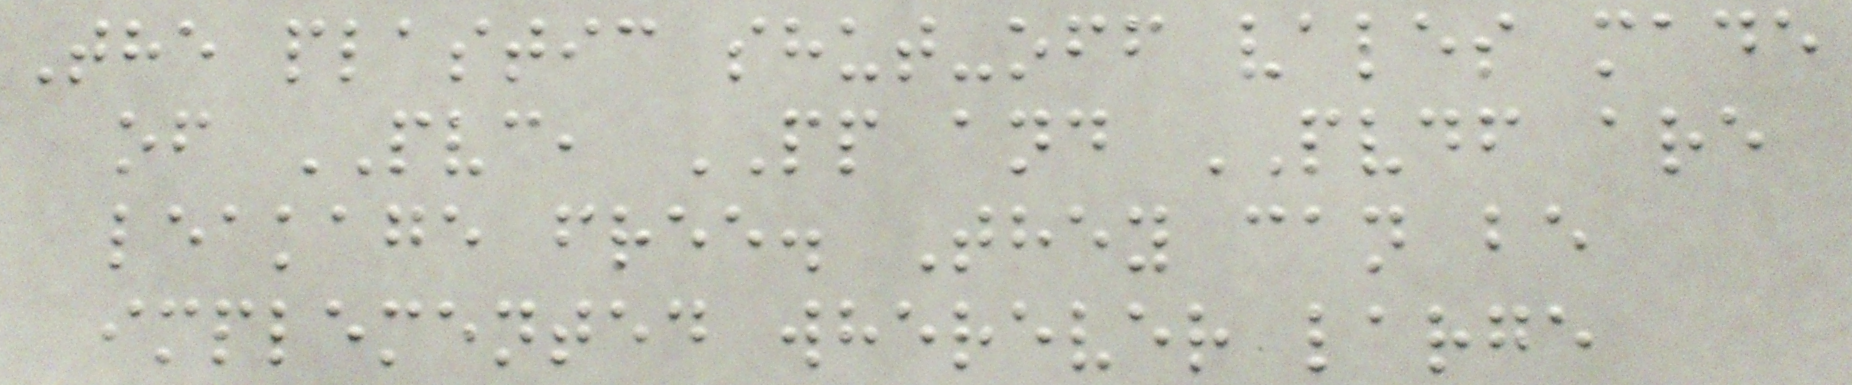The plastic shut-off vales made
of PVC, PP and PVDF are
leakage free. They can be
implemented wherever large
